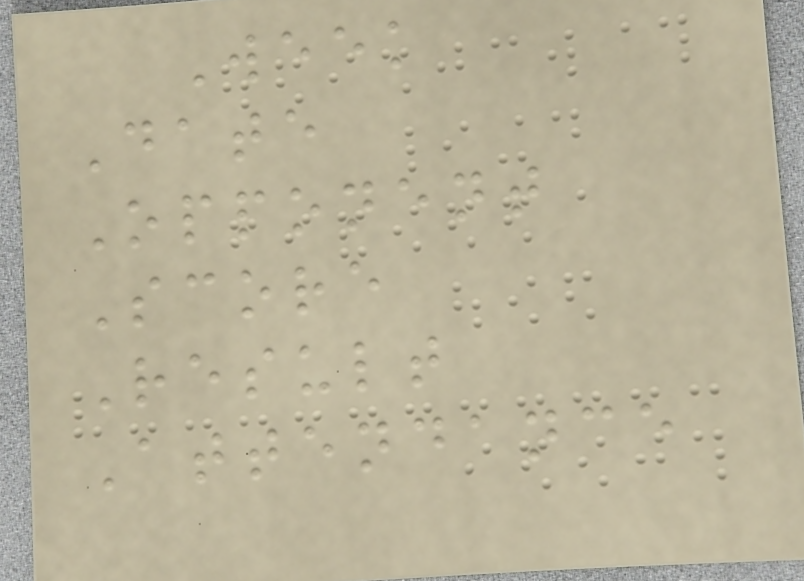Week
Date
Opponent
Score
Result
Attendance
